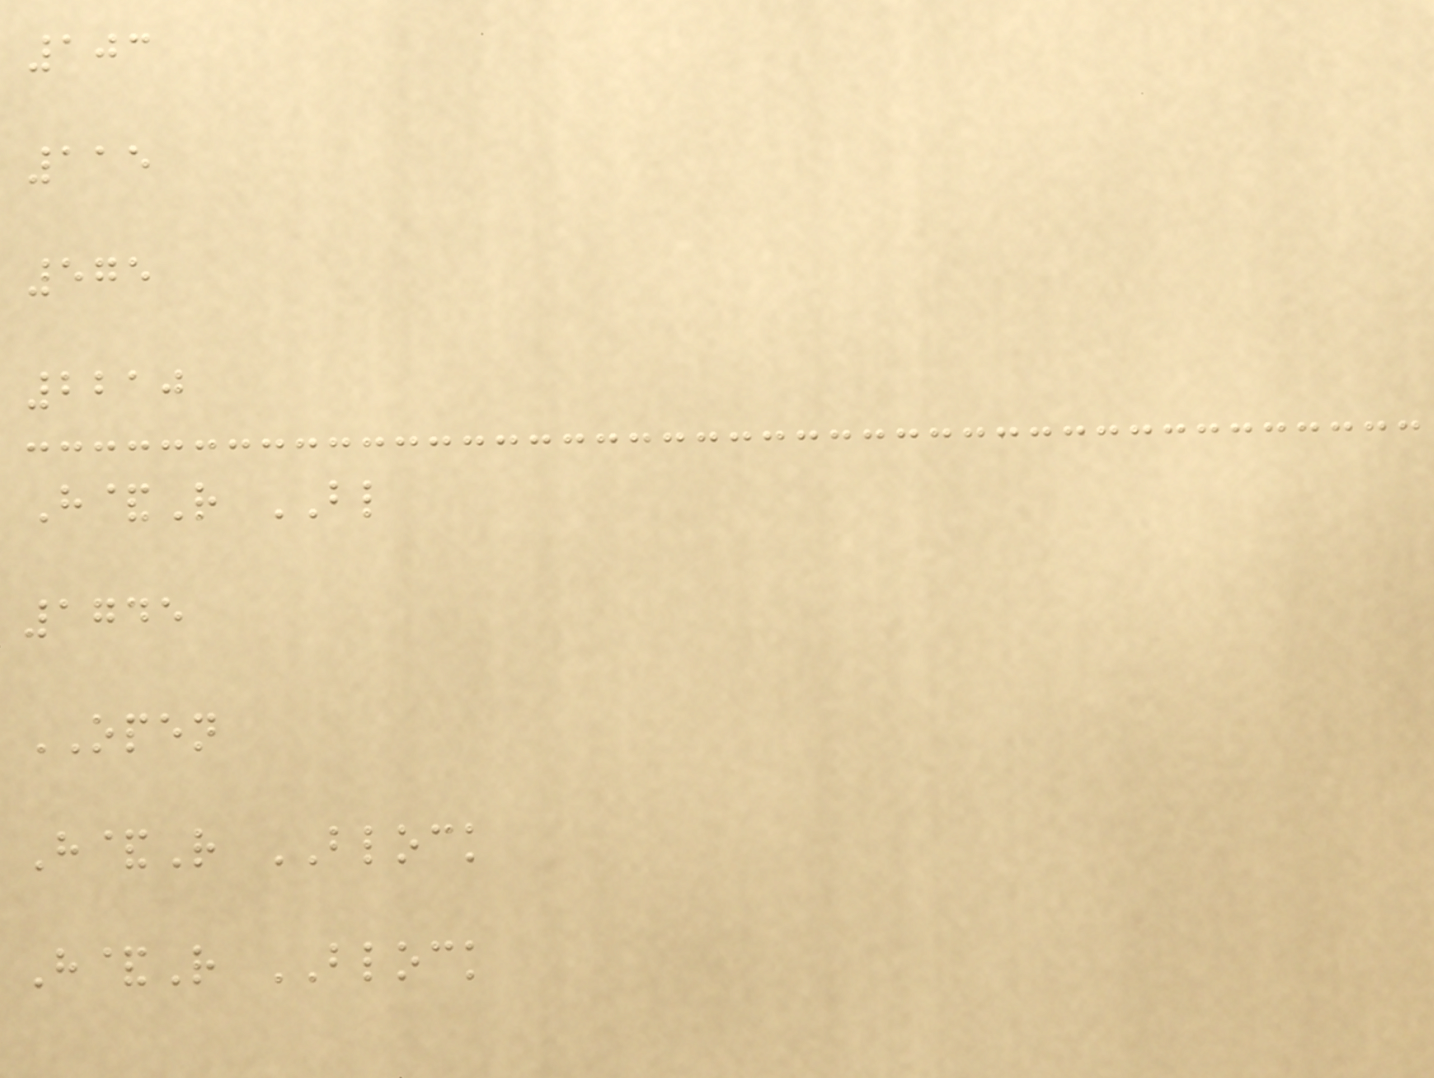103
115
575
2210
H&R BL
1745
OPEN
H&R BLOCK
H&R BLOCK
